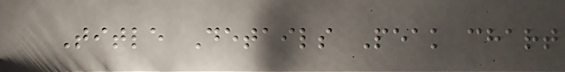Title Details Peak chart
